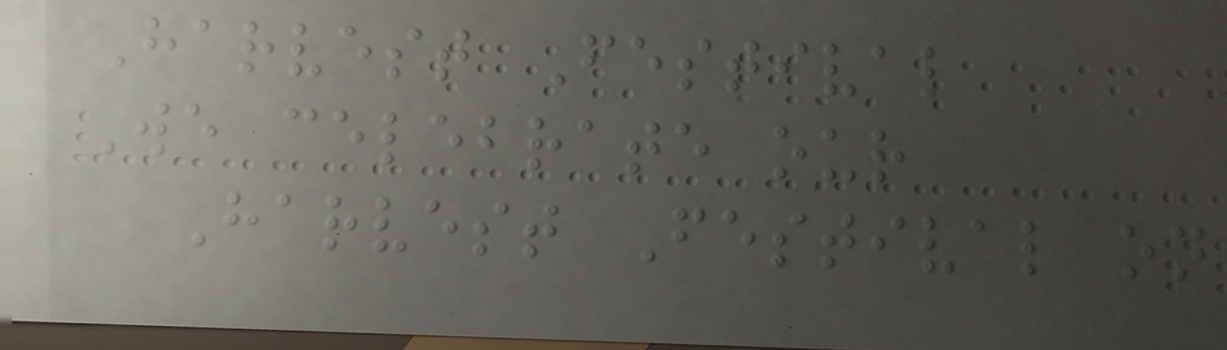Harvest Festival
We celebrate our
Harvest Festival on
